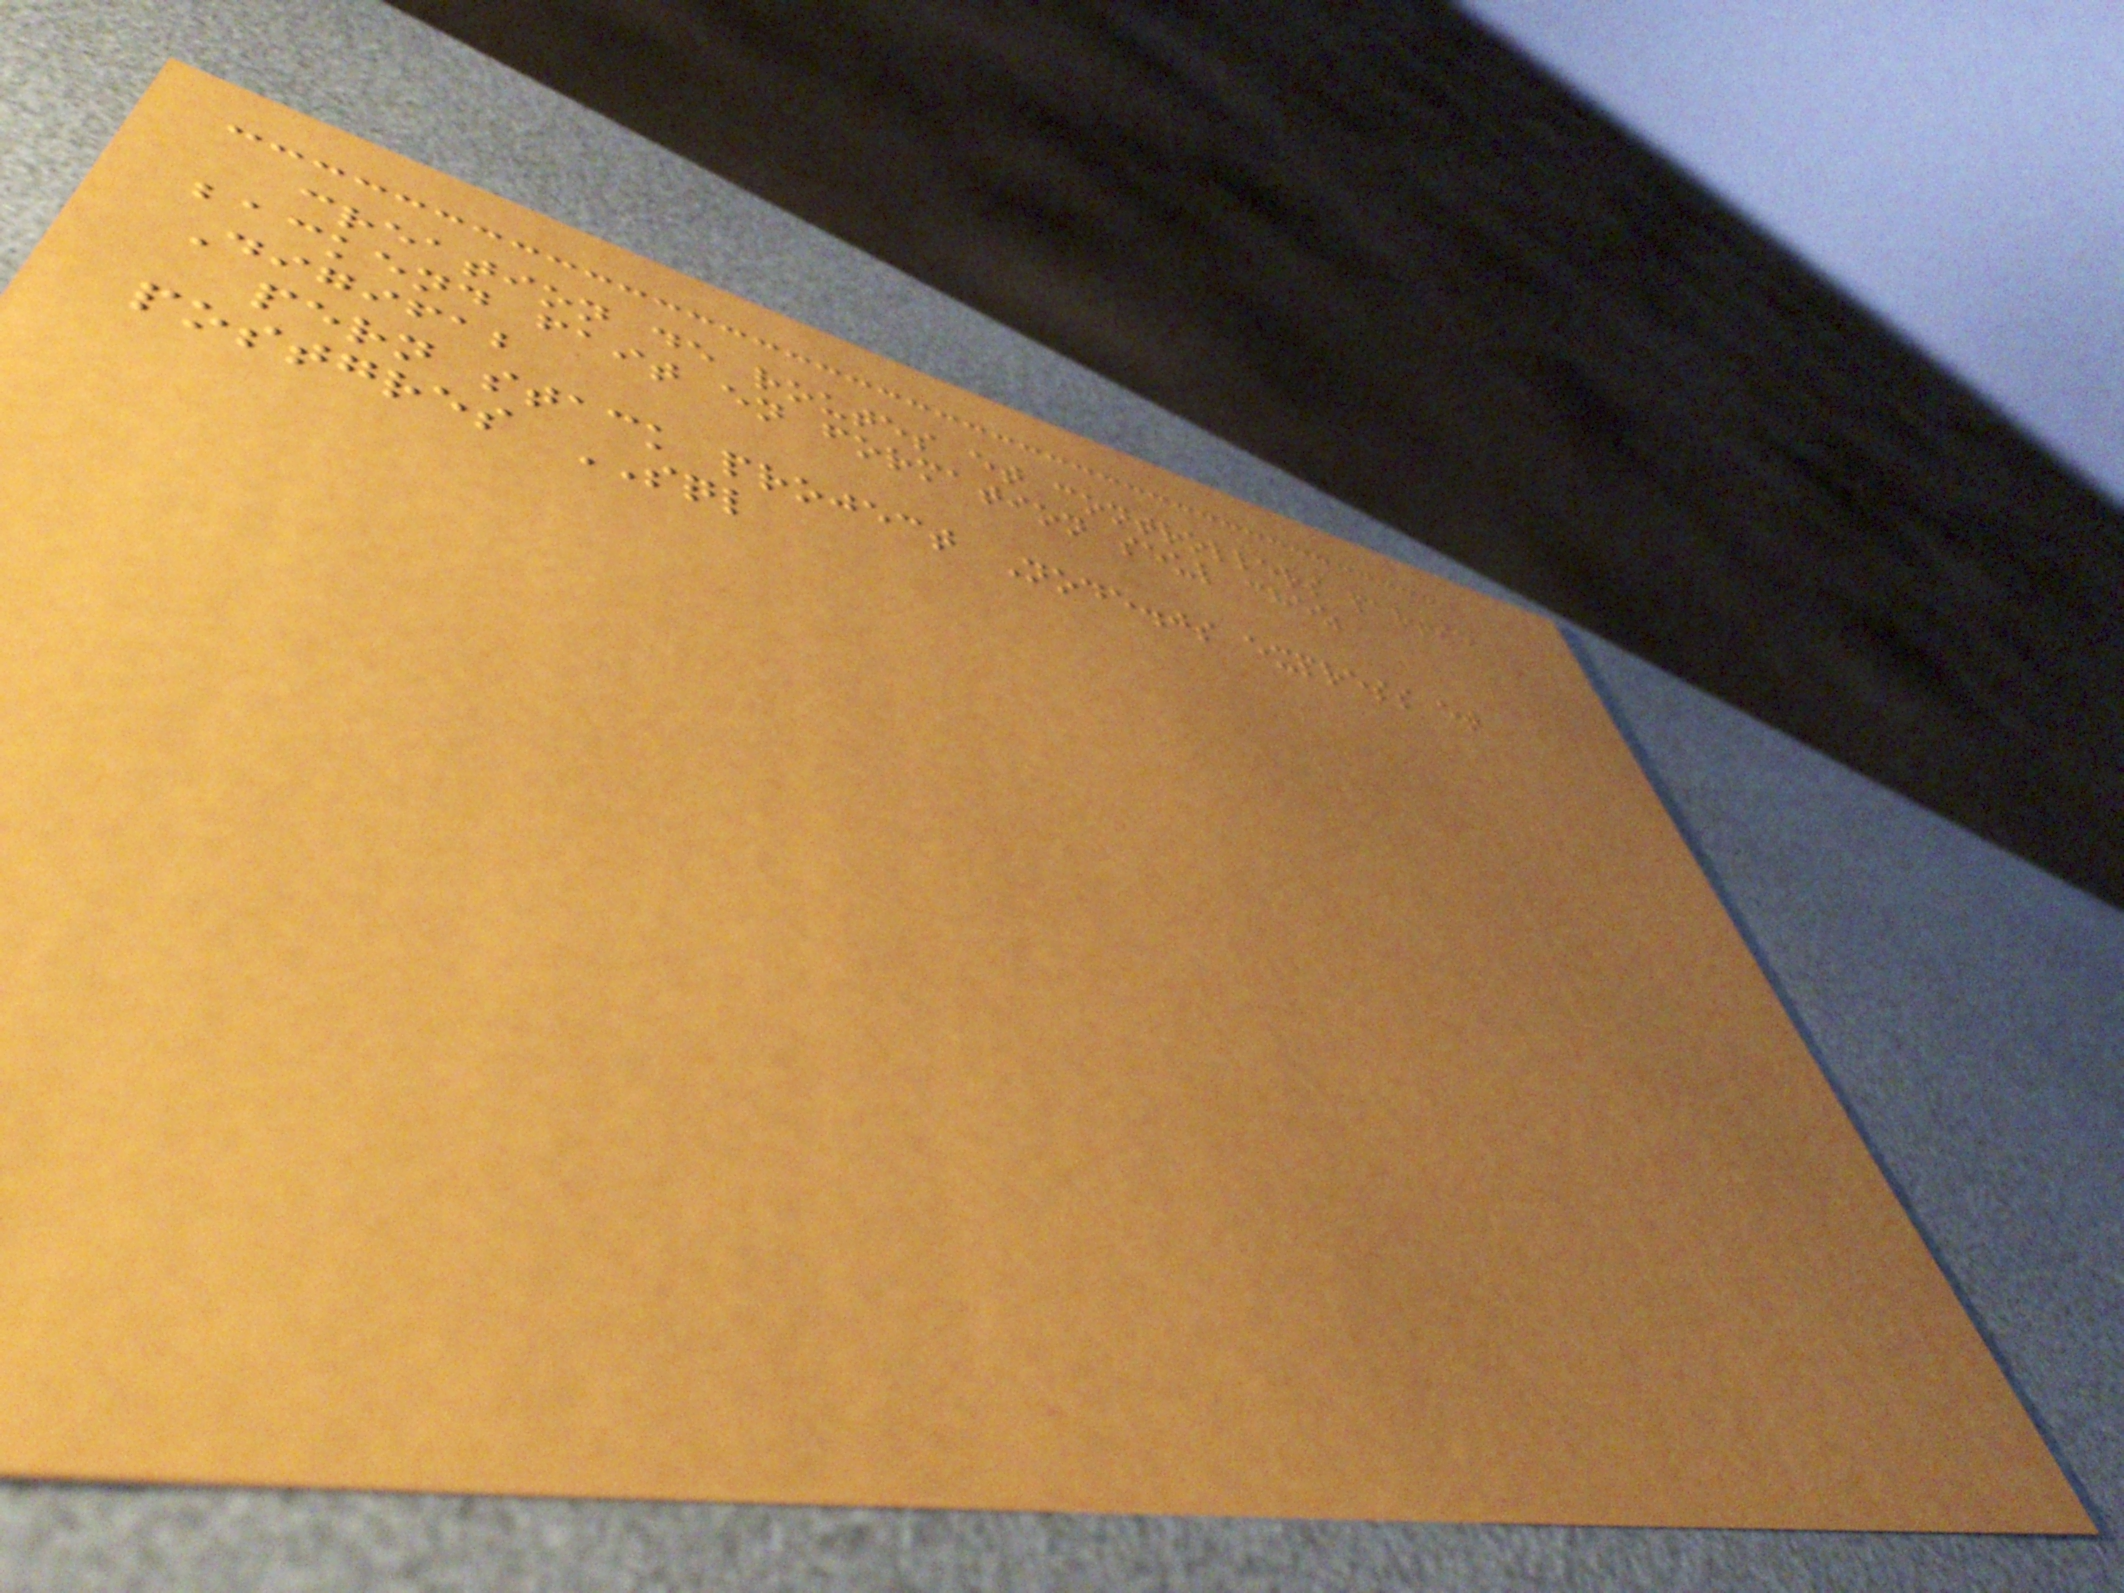creation de routes et controllers partie
backend fait en formation seul chez
Digifab
pern stack project Node.js express et
postgres SQL
